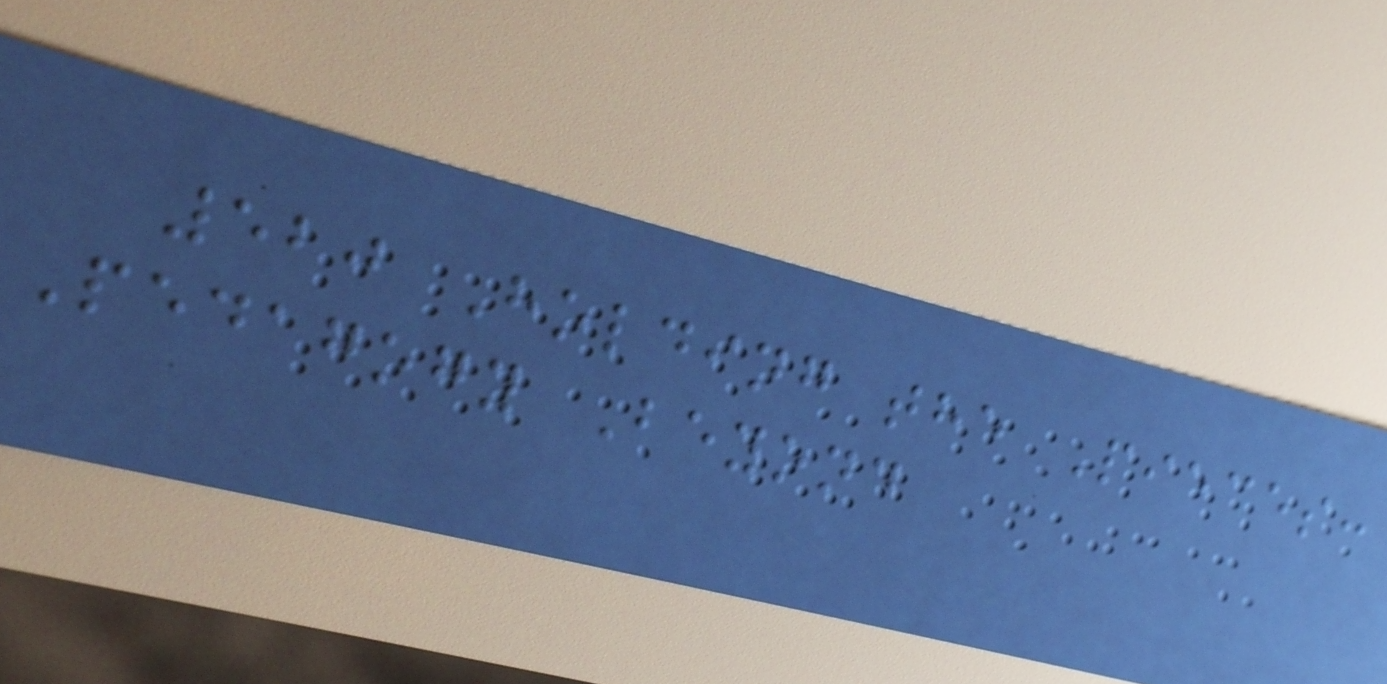520 Holding the Pieces:
Pedagogy Beyond
